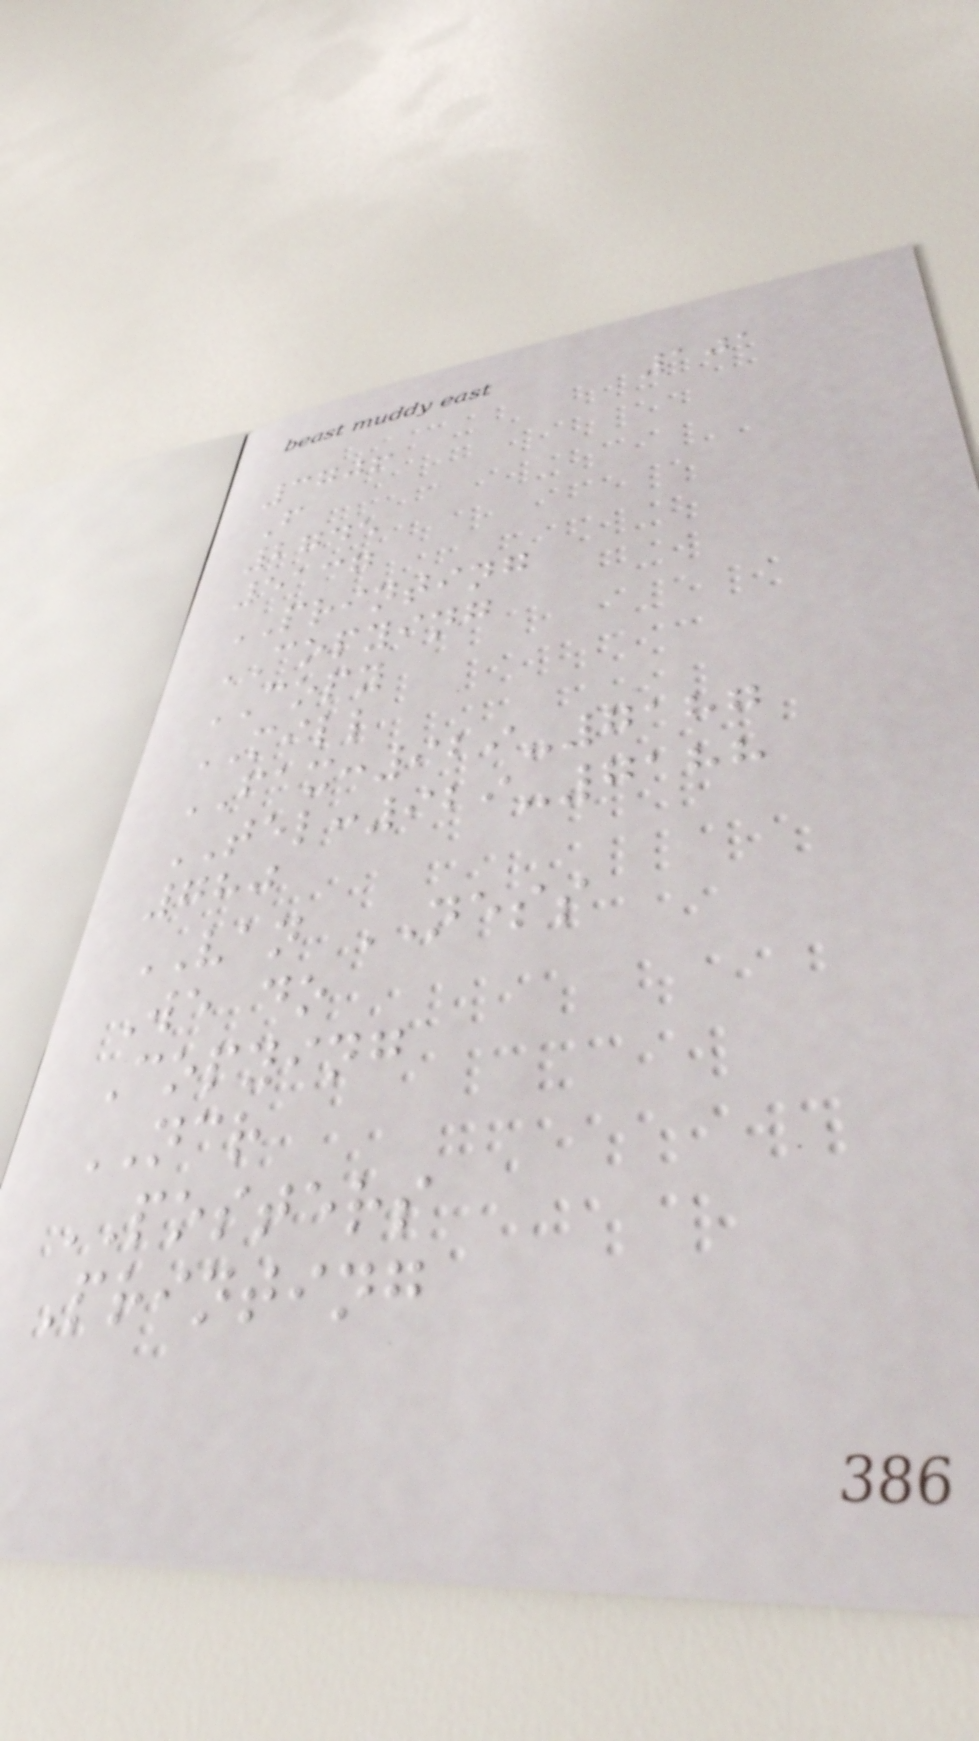101
3706
F
2745
5137
PRINTING
COPYING
COPY
MILL
FAX:929-7187
TEL:929-7188
780
VAN NESS
We do
Copying
NCR
POSTERS
Printing
